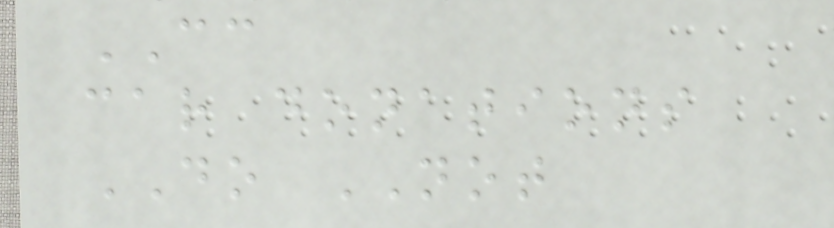CC
car donations
DO NOT
